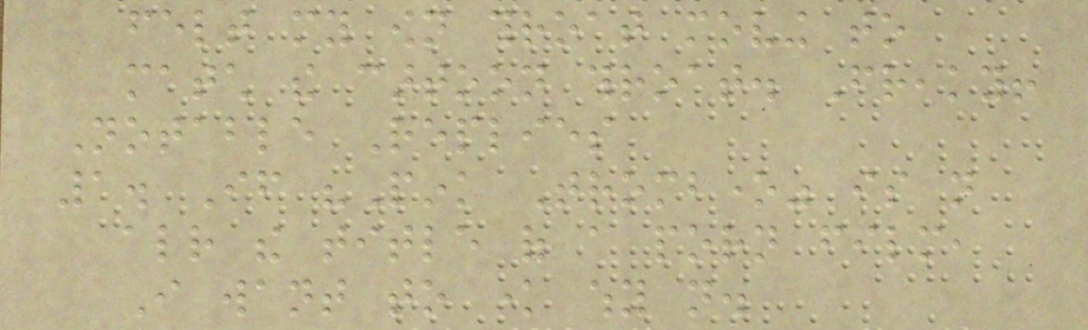felt my own throat moving to
match the cartoon throat. Freaky!
Notable Replies
1. If "Pink Trombone" is not
already the title of a porn film,
I want to know why not.
